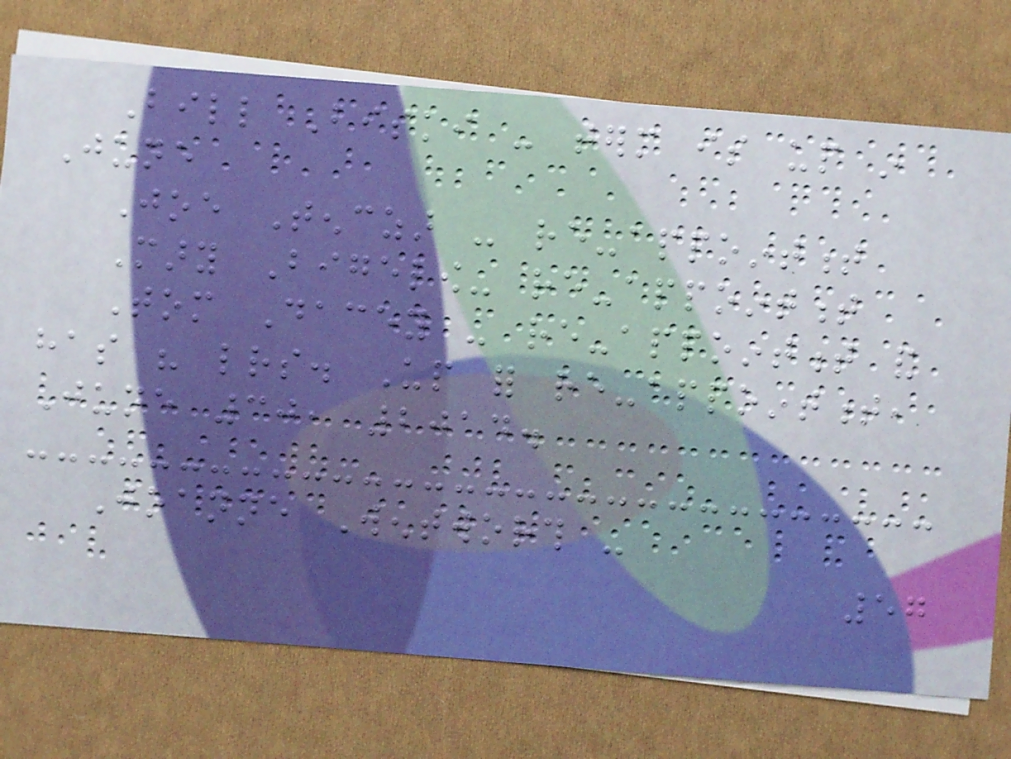Bill Biski - term is up in
June
Joe Tenczar - re-appointment
Mary Bigelow- re-appointment
Tom Dacey - re-appointment and
has his letters. Up for re-appointment,
June 30, 2014.
Joanne Wentworth -
57
